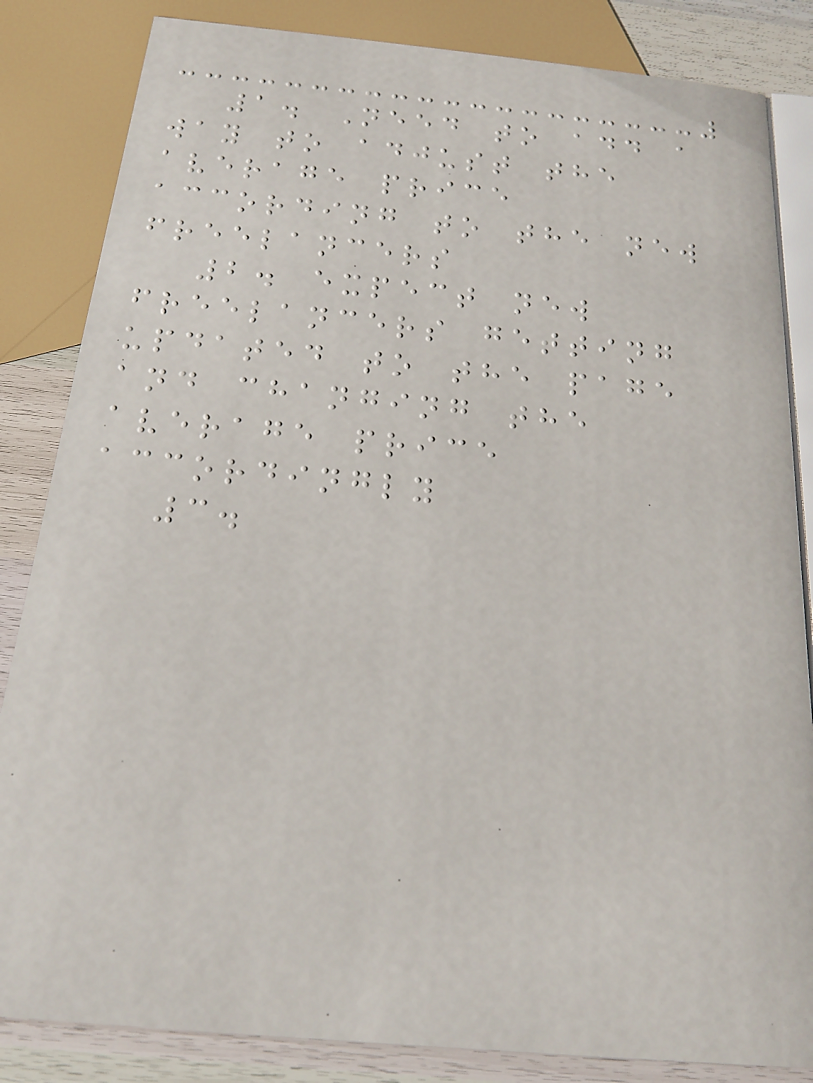1. Need to add a
way to adjust the
average price
according to the new
freelancers
2. expect new
freelancers getting
updated to the page
and changing the
average price
accordingly
3.
